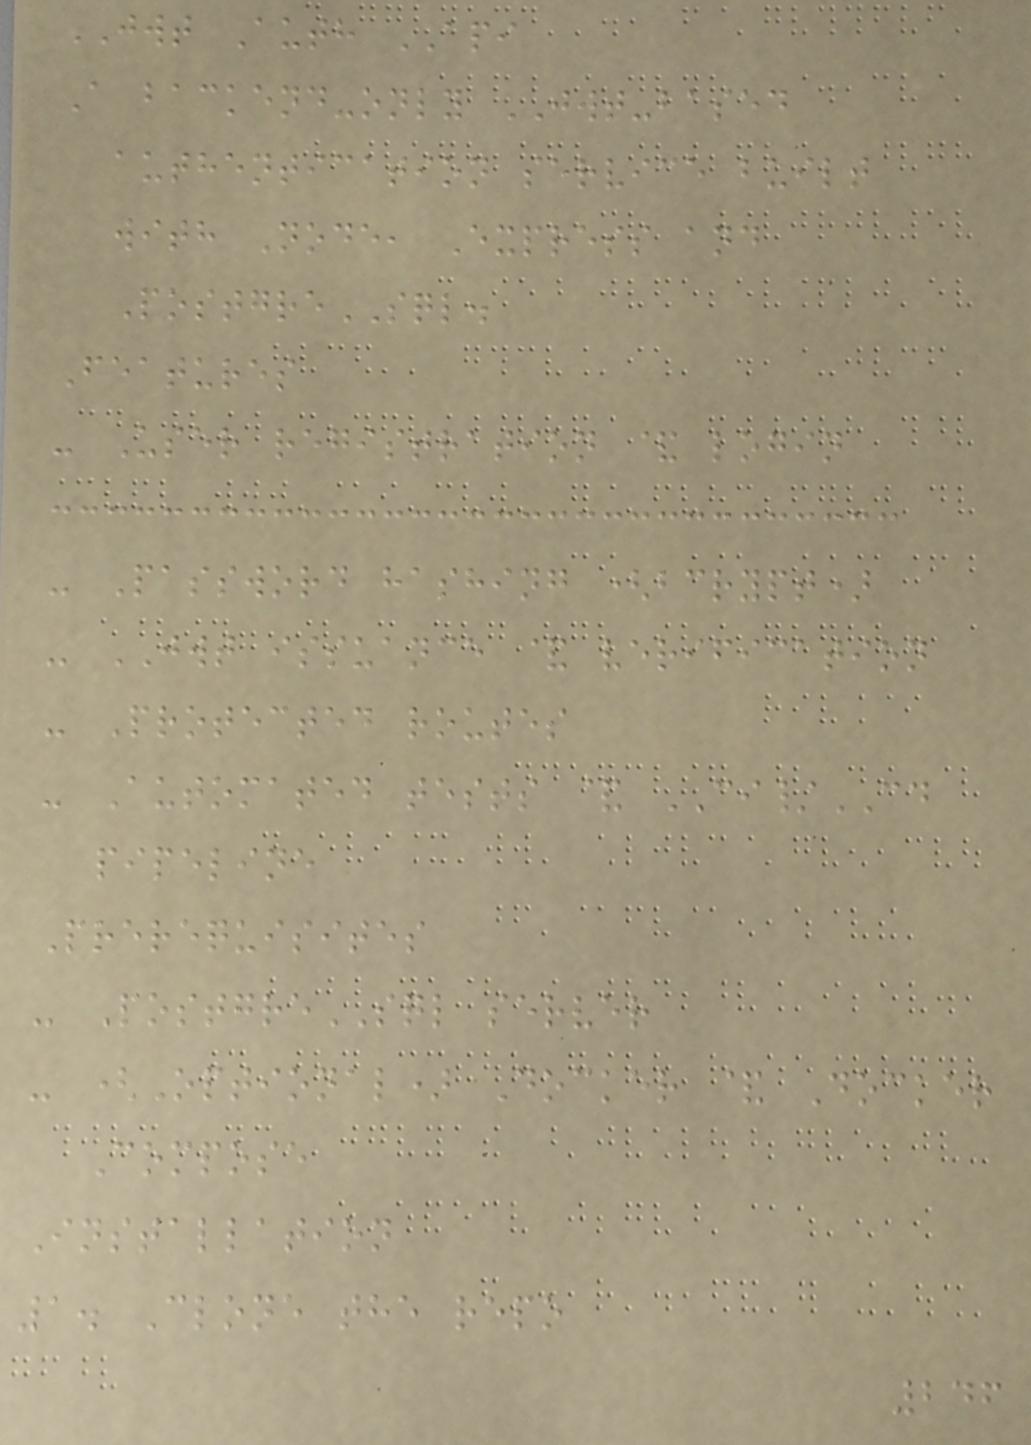JWT Auth API
A backend-only JWT-based
authentication service built
with Node, Express and
PostgreSQL.
Features
- User registration & login
- Password hashing (bcrypt)
- JWT issuance & verification
- Protected routes
- Automated tests & CI/CD
pipeline
Prerequisites
- PostgreSQL server
- (Optional) Docker & Docker
Compose
Installation
1. Clone the repo
246
